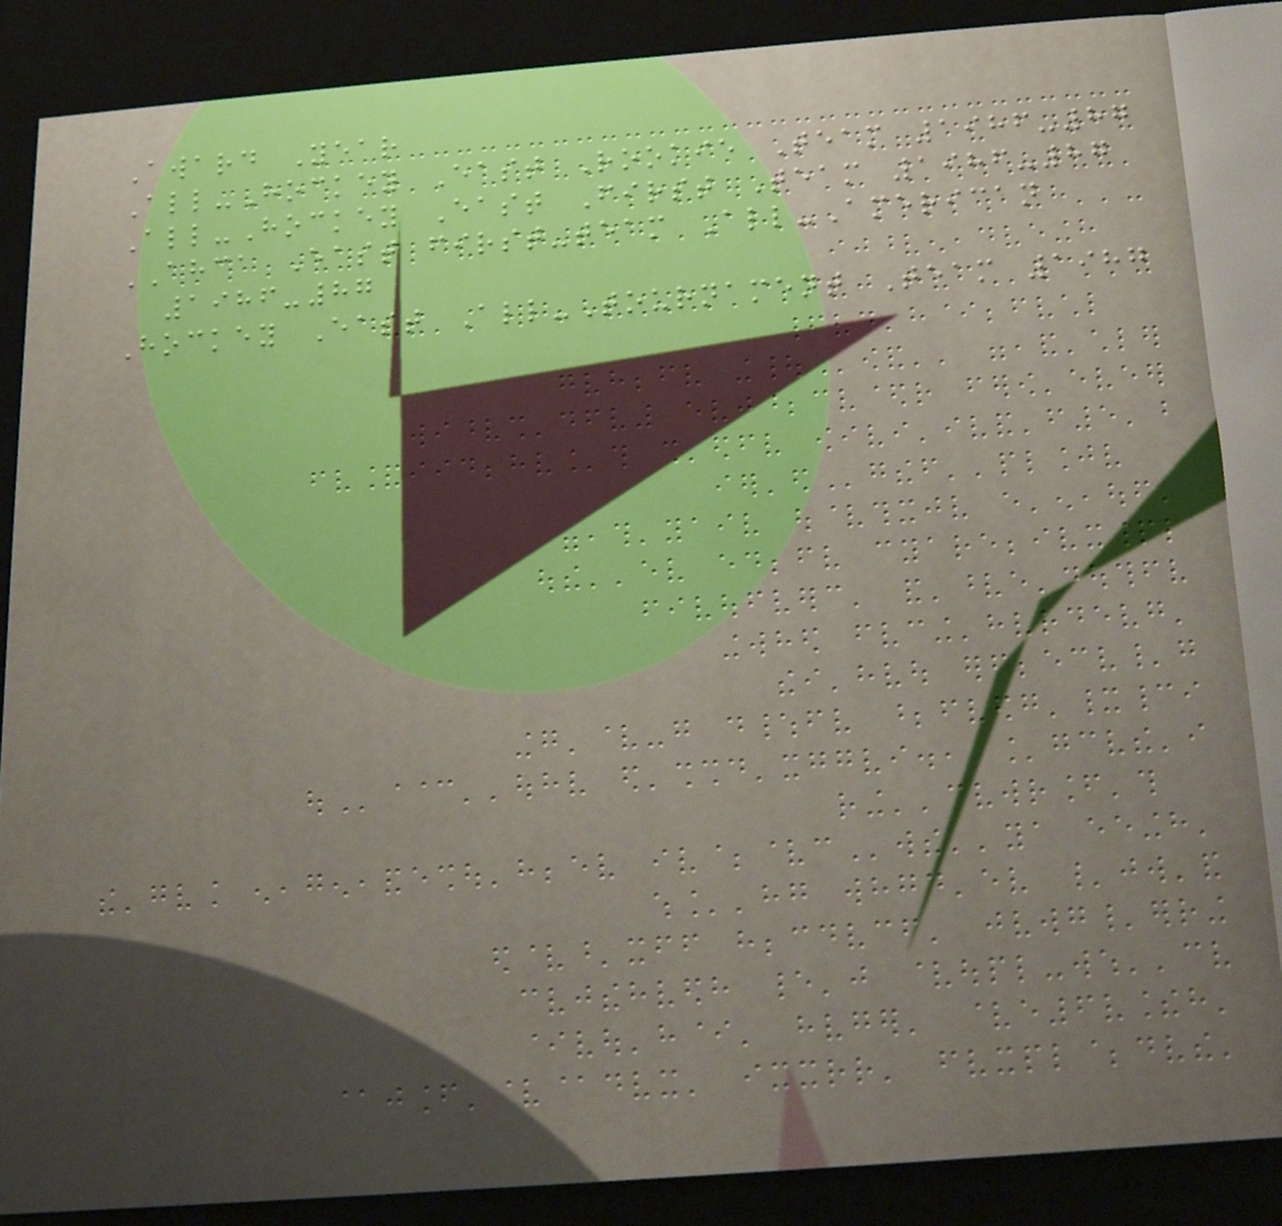Award Year
All-Hockey East Rookie Team 1986-87
All-Hockey East First Team 1986-87
AHCA East first-team All-American
1986-87
Hockey East All-Tournament Team 1987
